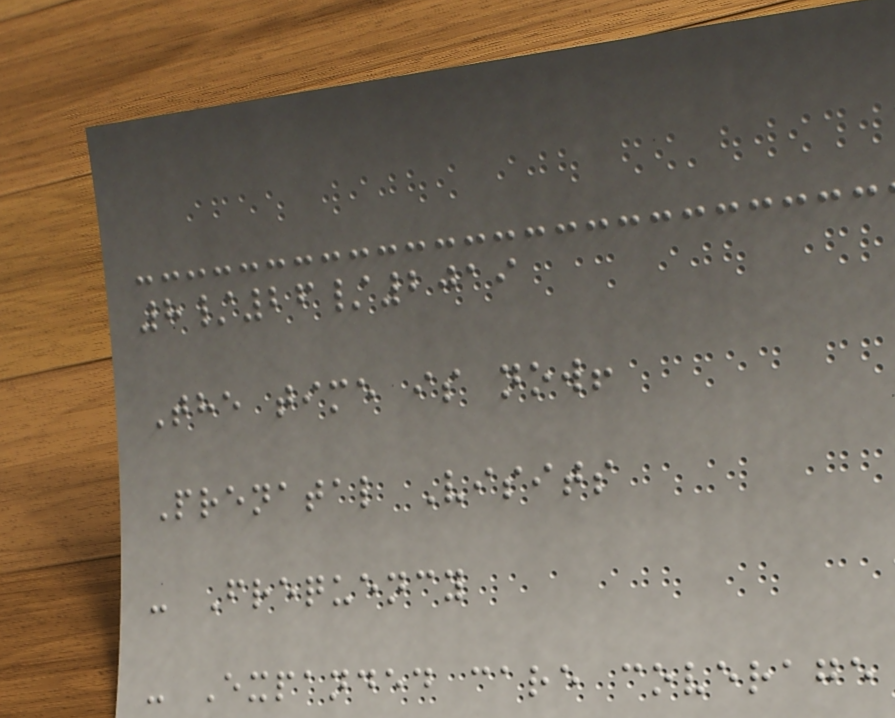8/26/2019
The time is now!
Prenatal Visits
- Frequency
- Expanded care coverage
